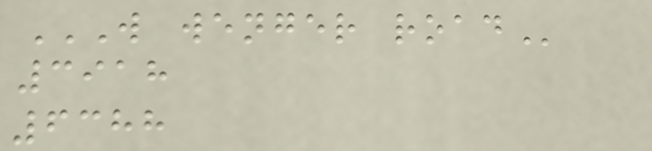W WENGER ROAD
3918
6388
